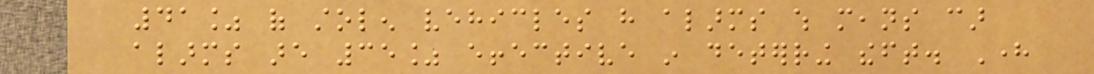41% of stolen vehicles have alarms which means car
alarms are 35% effective in deterring theft. Here
